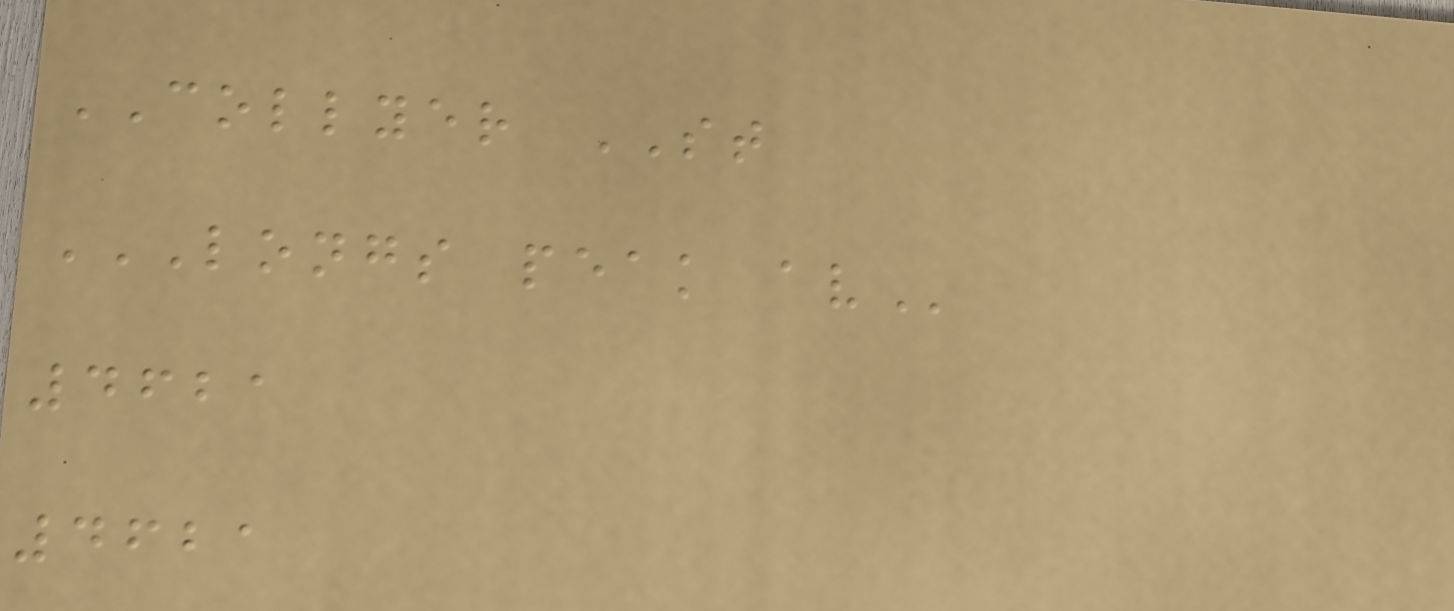COLLYER ST
LONGS PEAK AV
4621
4621
